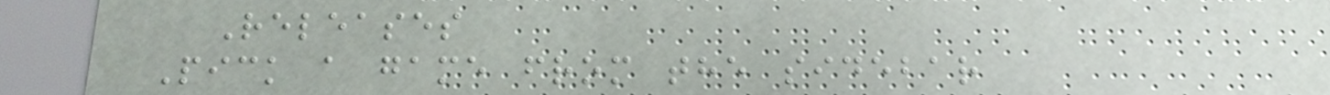Releases
Pick a game from the sidebar
